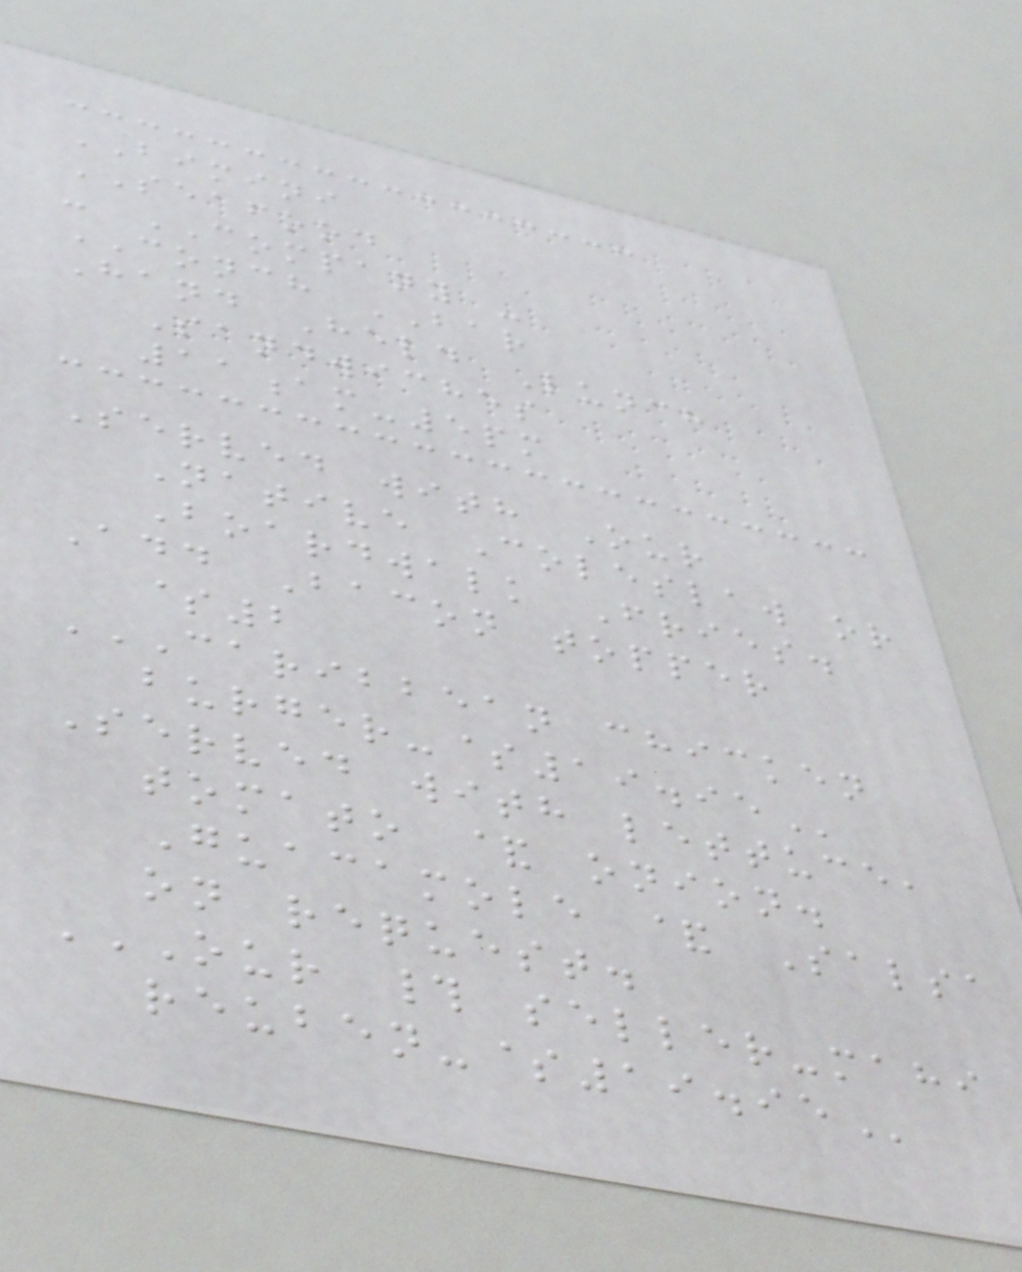BIMINI
SEAFOOD
- COMPANY -
CONCH BAR
Hand Held Lunch
Sandwiches
11am-5pm
Served with Our
Native Coleslaw or
Boardwalk Fries.
Add Bacon topper
$2
CARIBBEAN CHICKEN
BURGER-$19.95
Served with lettuce,
tomato & onion.
Guacamole & Salsa
on request.
OUR # SELLER-MAHI
REUBEN-$19.95
